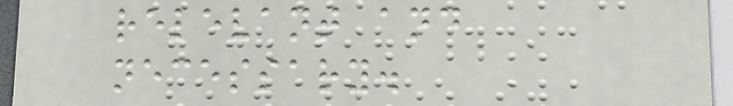relevant and
necessary.
